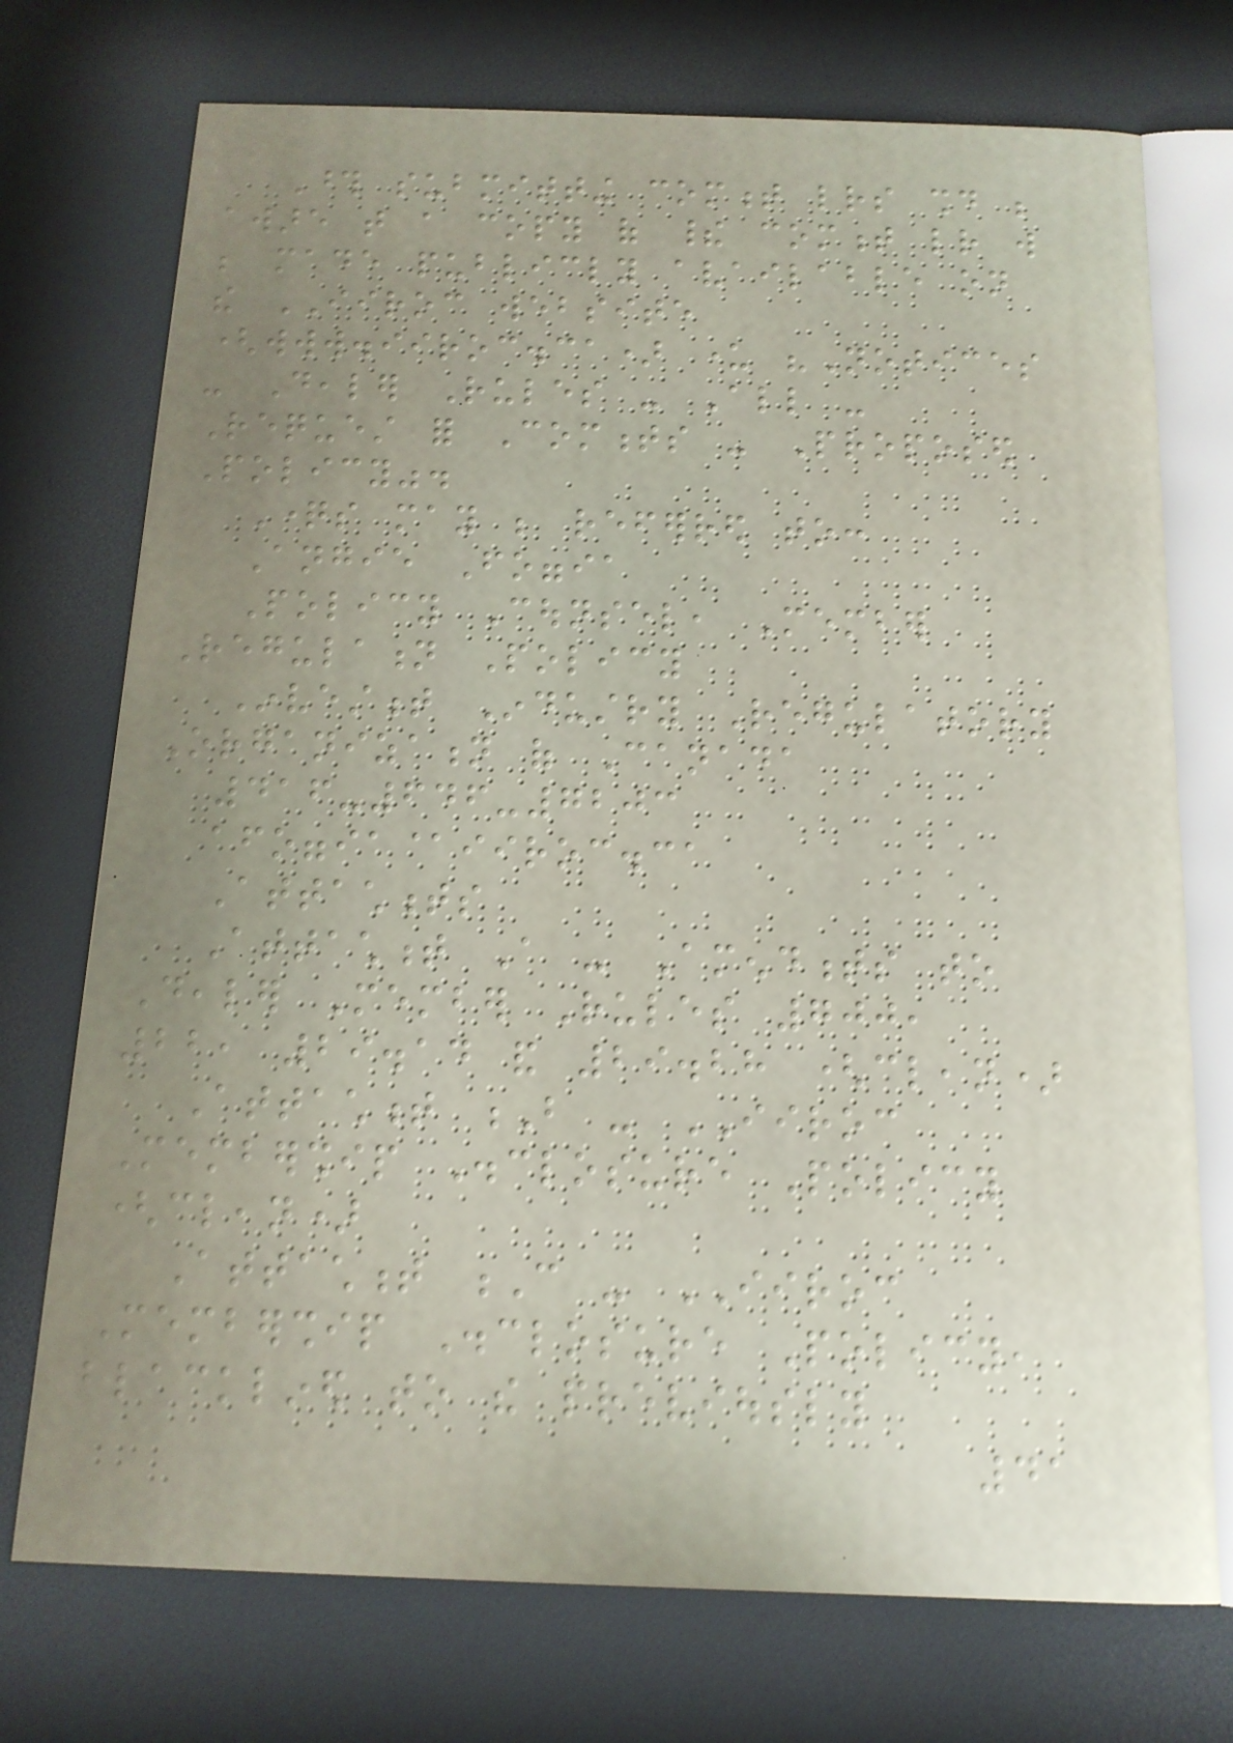Those submitting comment letters should be
aware that a copy of their comment letter will
be made publicly available on
the IIROC website
(www.iiroc.ca) under "Notices
- Dealer Rules - All -
Request for Comments - Proposed
Policy".
Questions may be referred to:
Angie Foggia
Policy Counsel, Member
Regulation Policy
Investment Industry Regulatory
Organization of Canada
416-646-7203
afoggia@iiroc.ca
Attachments
Attachment A - Amendments to
Dealer Member Rules 700,
22, 29.14 and 29.28 (clean)
Attachment B - IIROC
Membership Disclosure Policy
(clean)
Attachment C - IIROC
Membership Disclosure Policy,
blacklined to the previously
41
